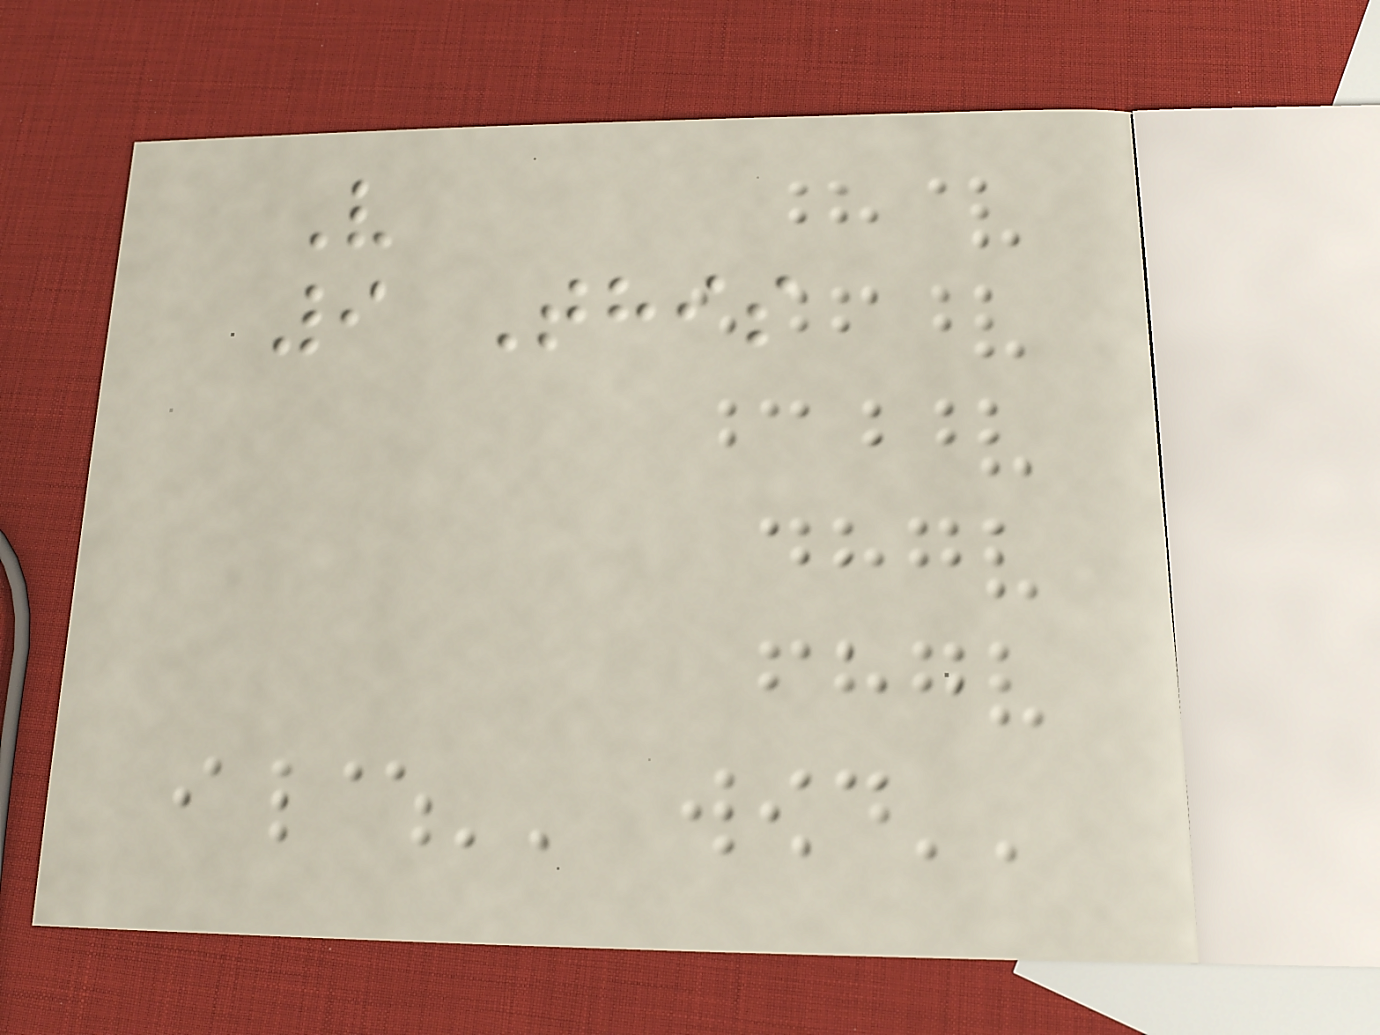V
9 This
